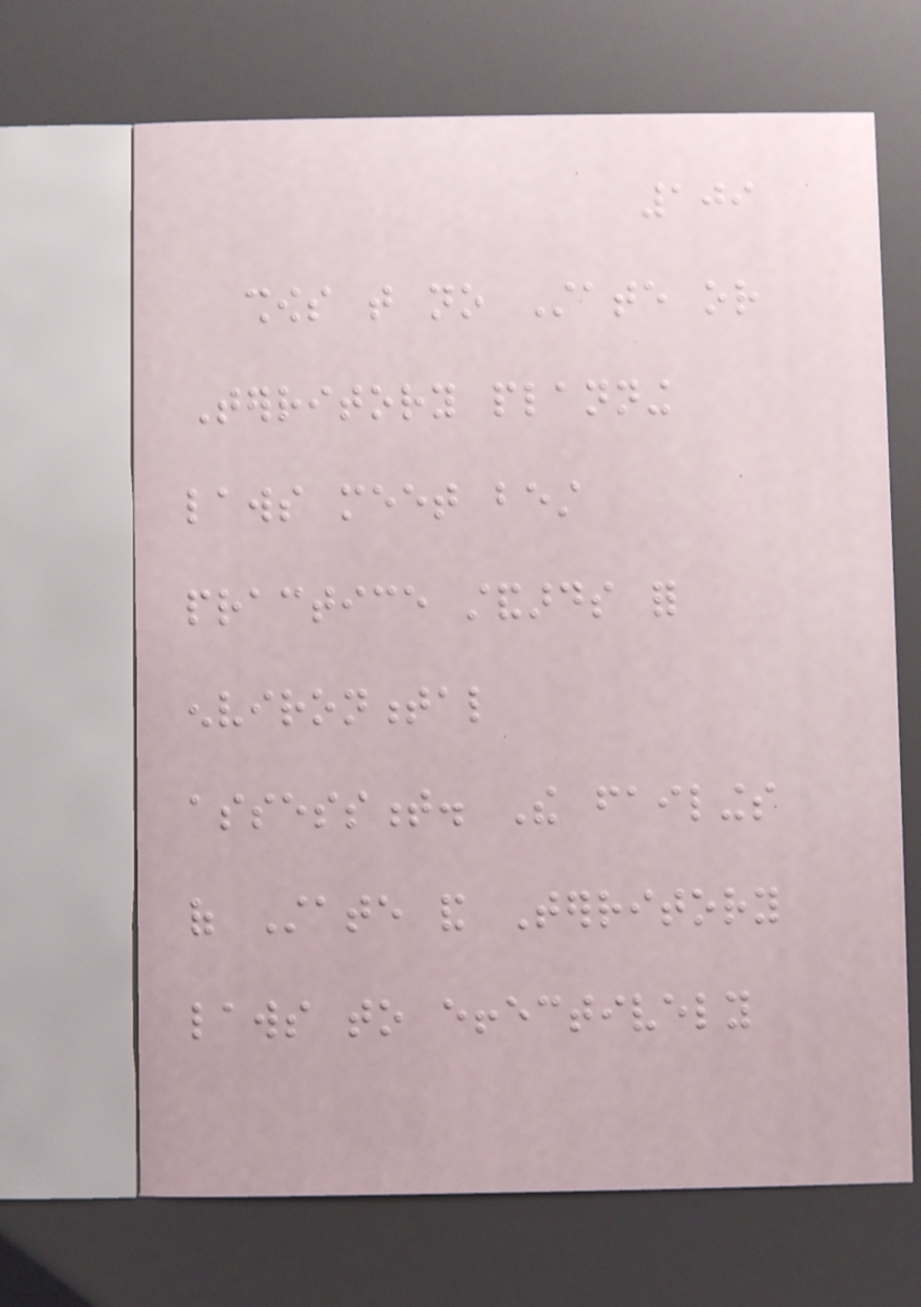109
shows that no State or
Territory planning
laws meet best
practice standards for
environmental
assessment. The failings
of State and Territory
laws to effectively
